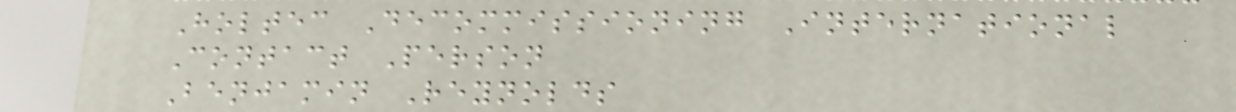Holtec Decommissioning International
Contact Person
Benjamin Reynolds
